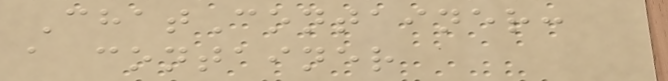ChatContainer:
a container
